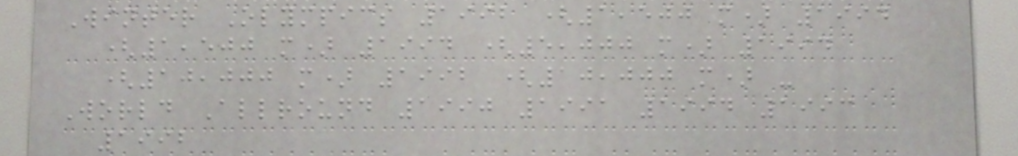Winter Olympics 1992 (1,500 m) 1994
(1,500 m) 1994 (5,000 m) 1994
(10,000 m) 1992 (10,000 m) -
World Allround 1990 1991 1994 1993
1992
